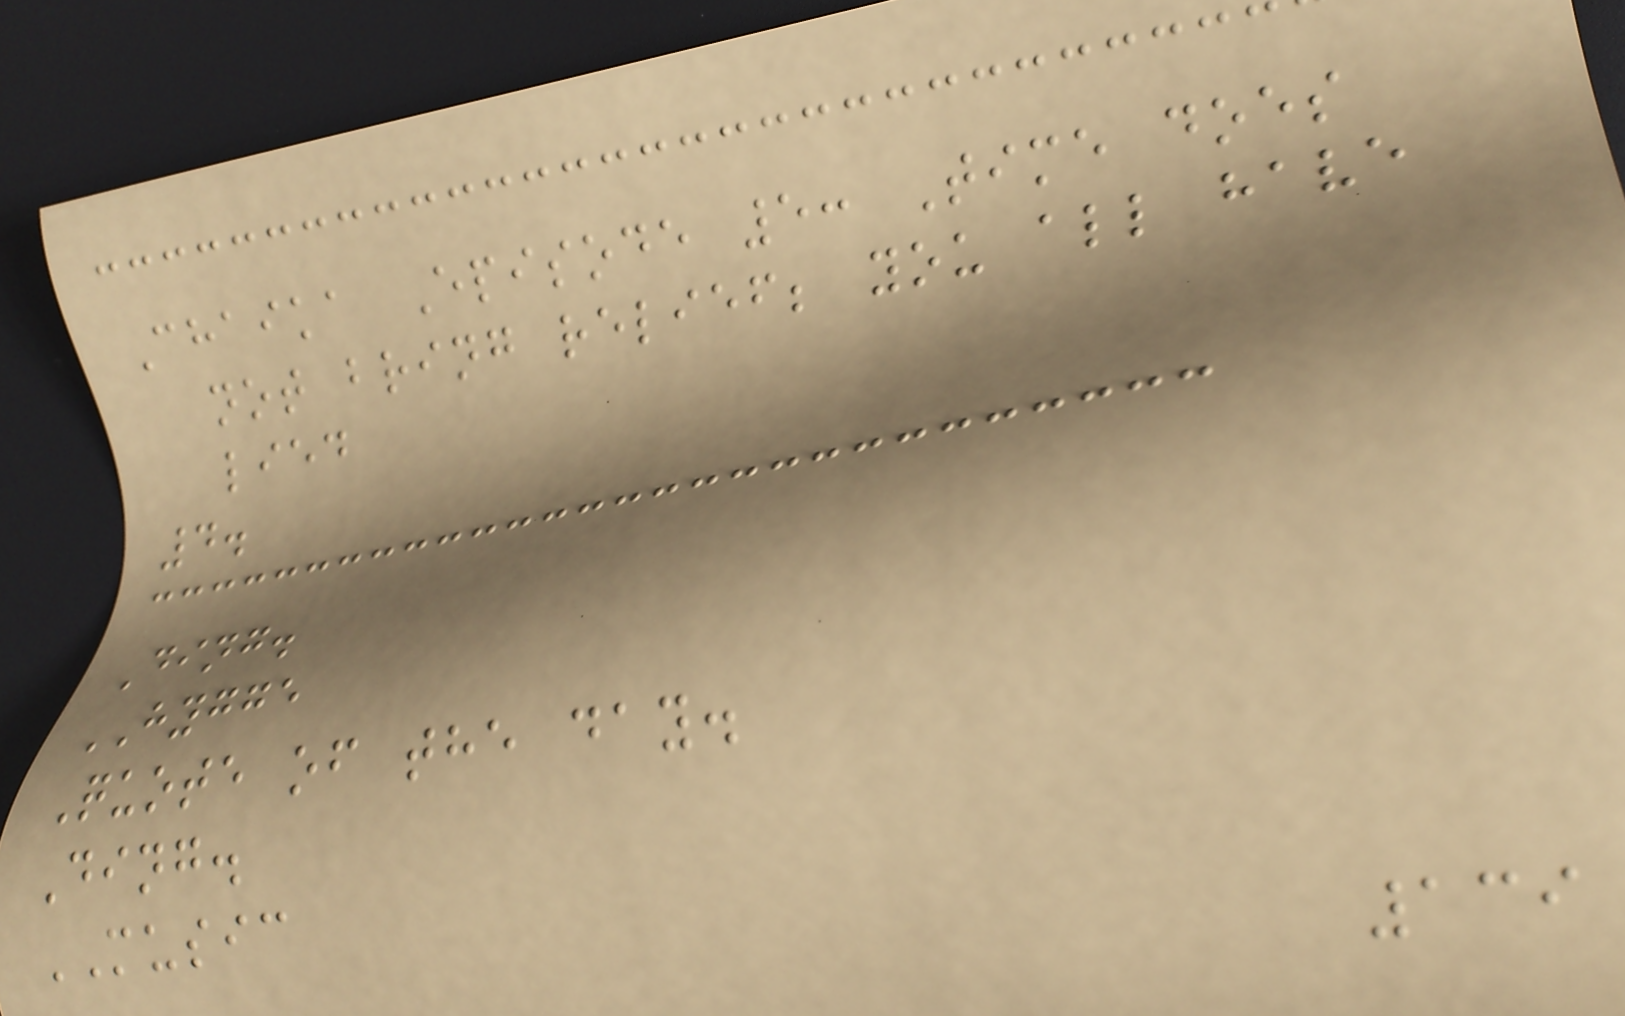Chaika Episode 5: Time does
not bring relief; you all have
lied
4.
Ding.
HYGGE
Quote of the day.
Ding.
MUSIC
139
